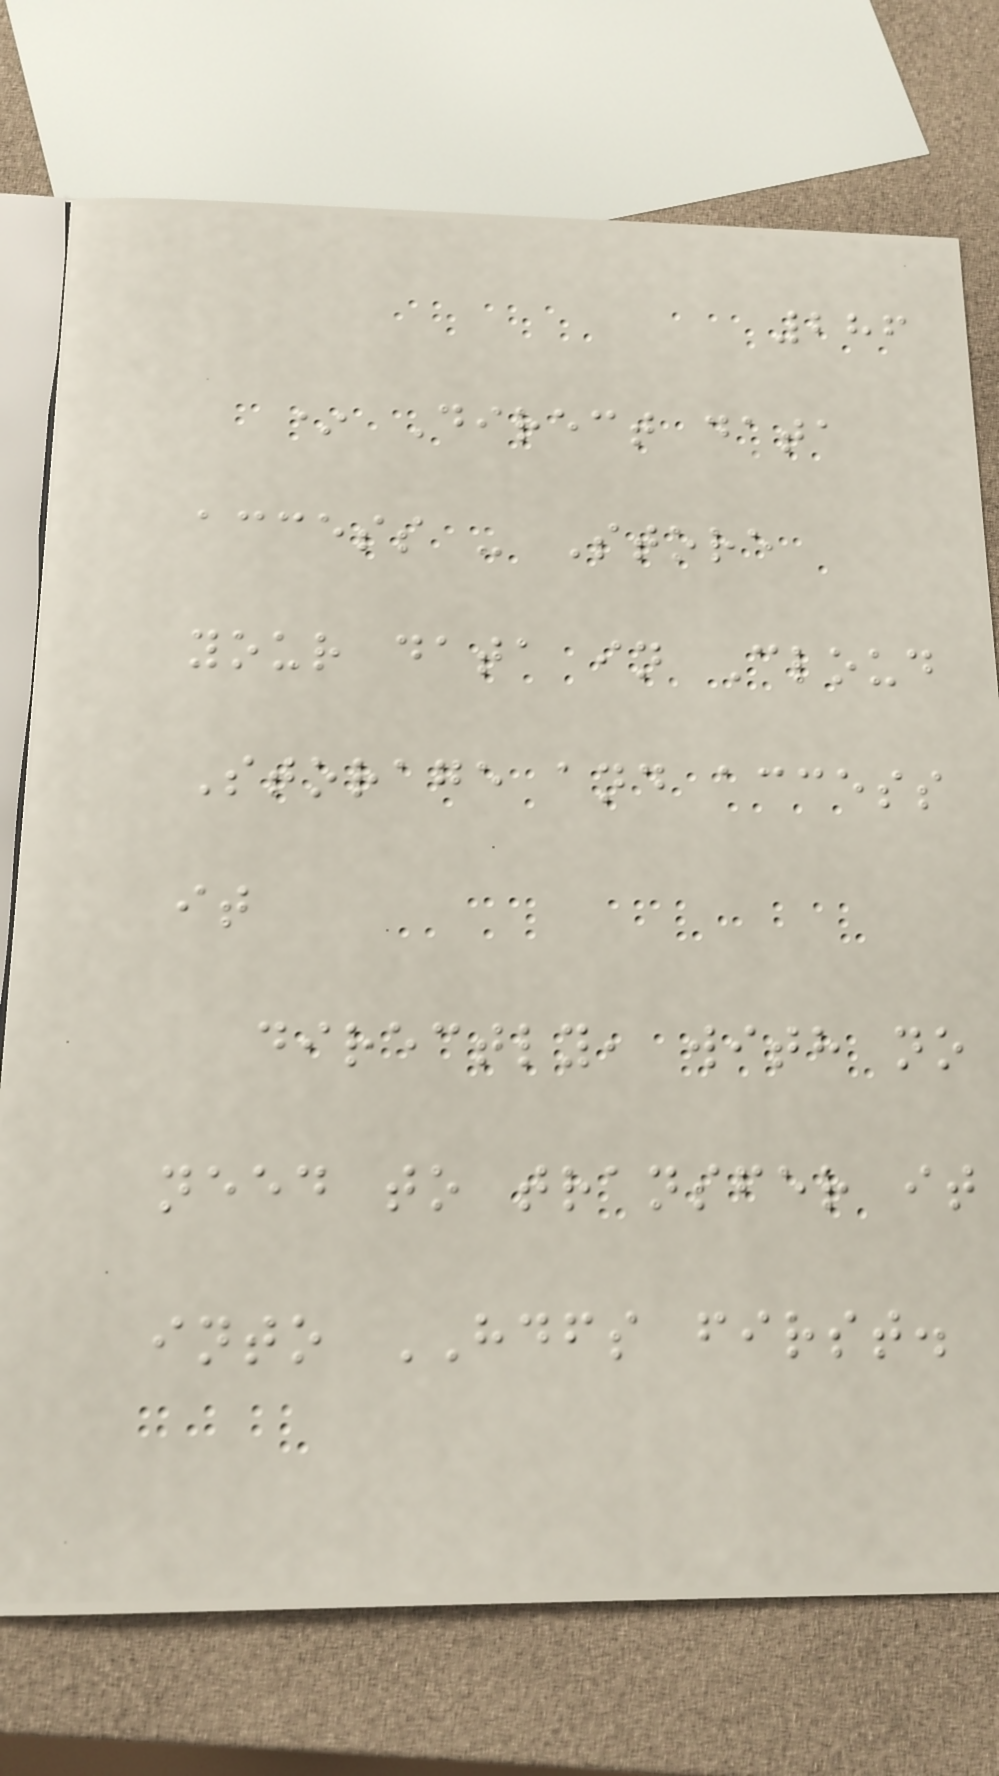286
* Direct data
access - Store
your data in Cloud
Storage and access
it
directly, with no
need to transfer it
into HDFS first.
